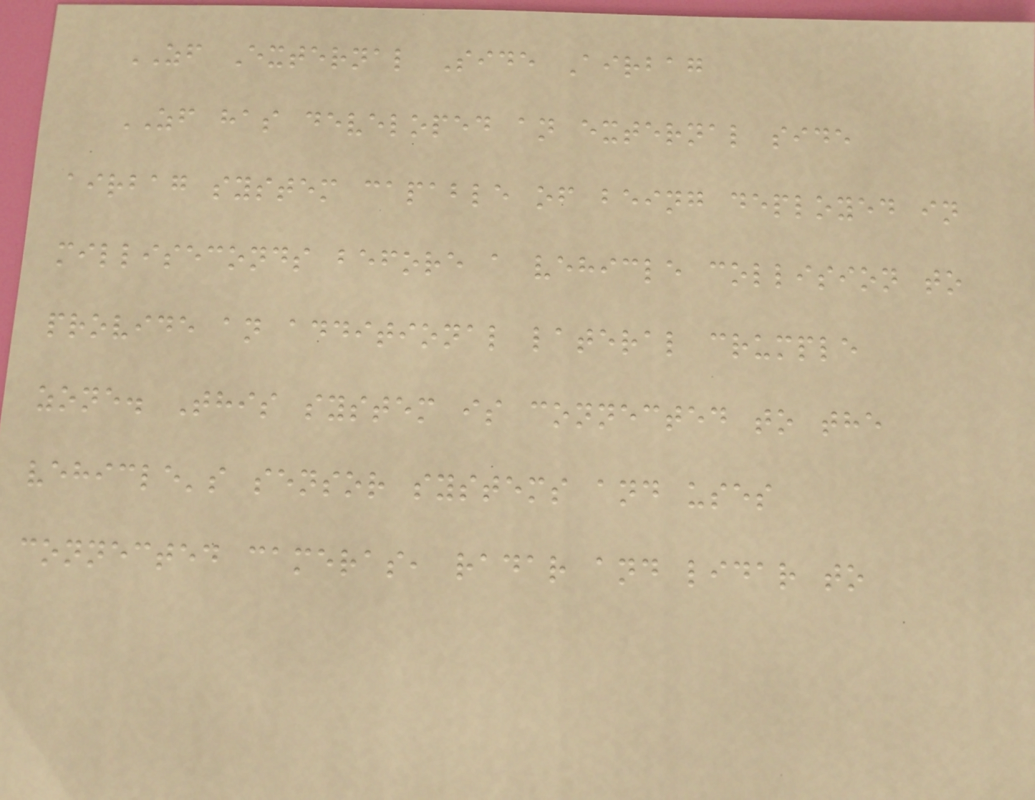ZF External Side Airbag
ZF has developed an external side
airbag system capable of being deployed in
milliseconds before a vehicle collision to
provide an additional lateral crumple
zone. This system is connected to the
vehicle's sensor systems and uses
connected cameras, radar and lidar to
